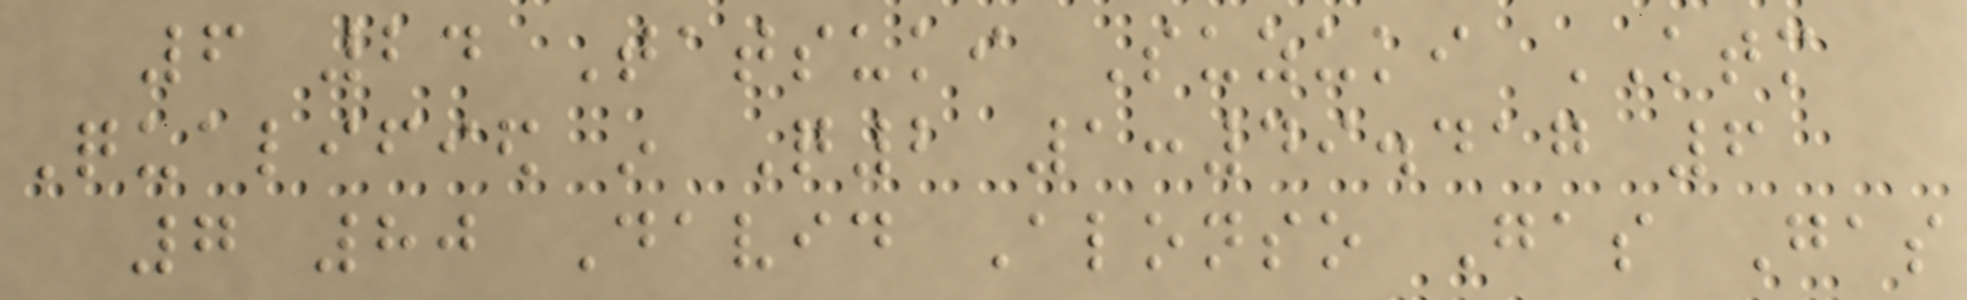6 24 Tatsuki Suzuki KTM
Qualified in Q2 1:49.417 6
7 80 David Alonso Gas Gas
